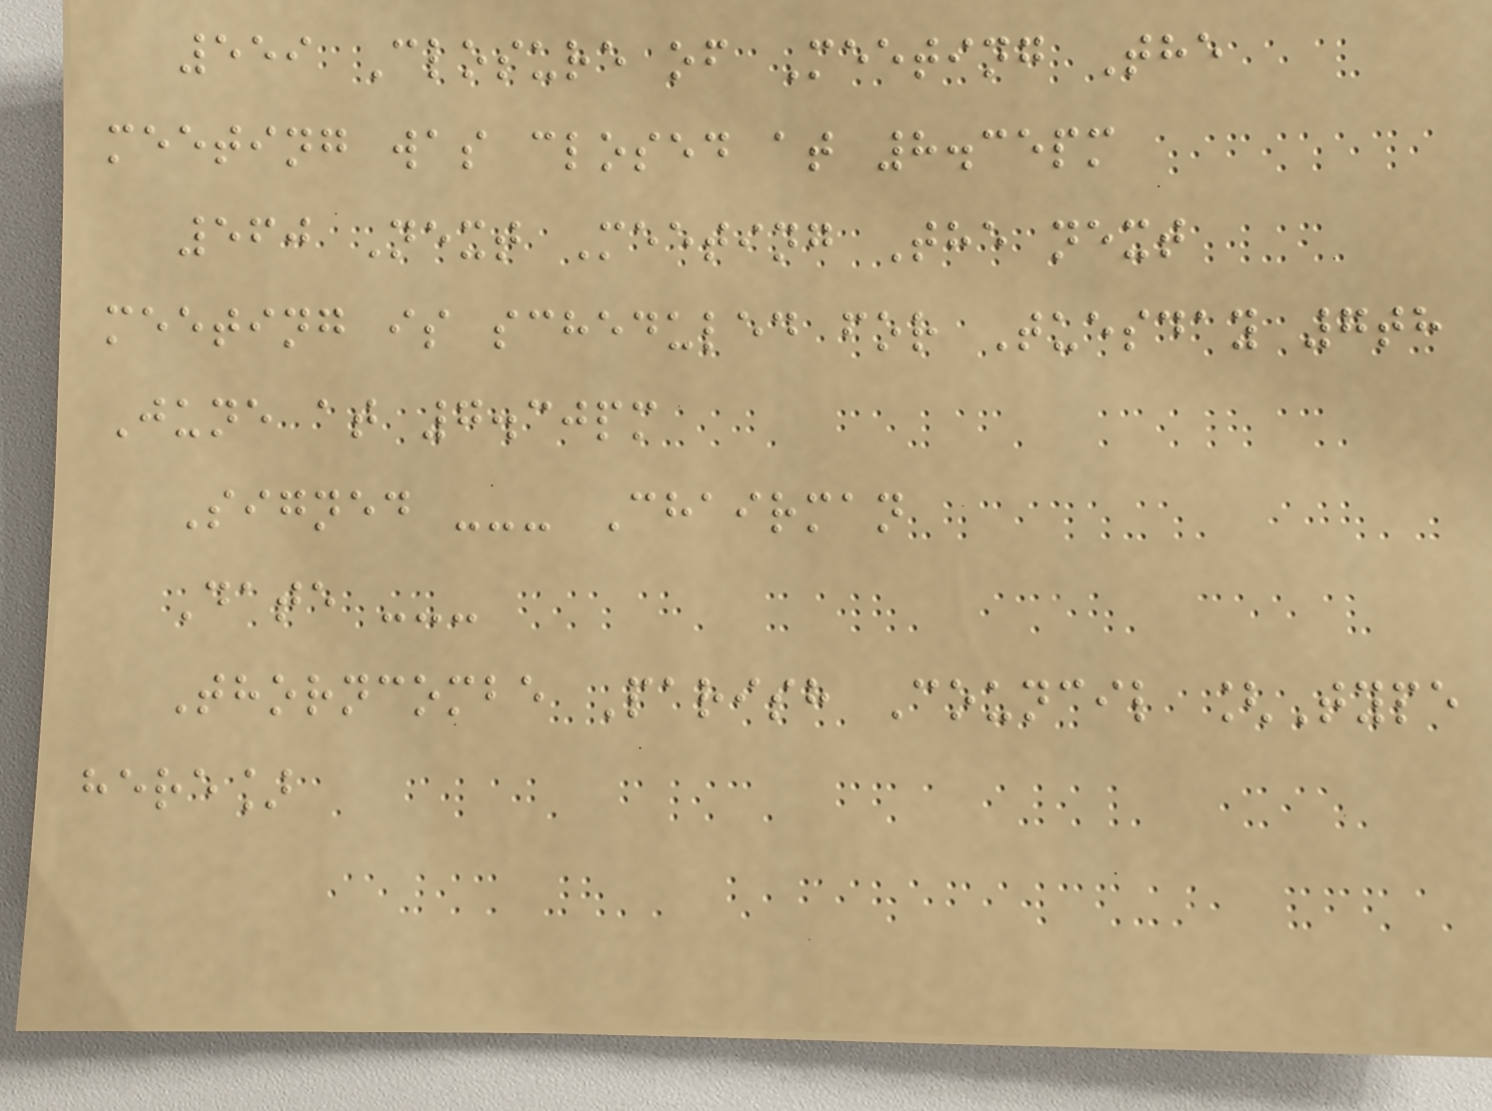559 Closure of Meeting The
meeting was closed at 8.35pm
560 Next Meeting The next
meeting is scheduled for Tuesday 7th
June at 7.30pm
Signed --- Chairman
Date ---
Thorncombe Parish Council [Type
here]
